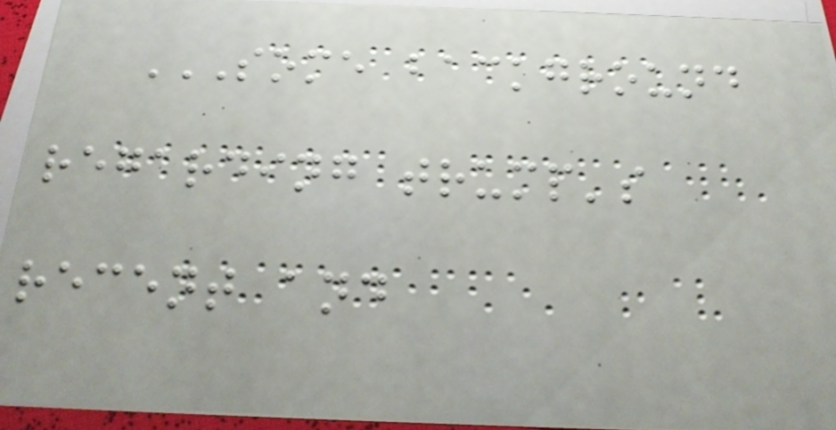SOME BACKGROUND
REGARDING TRUMP'S
RECENT AND
